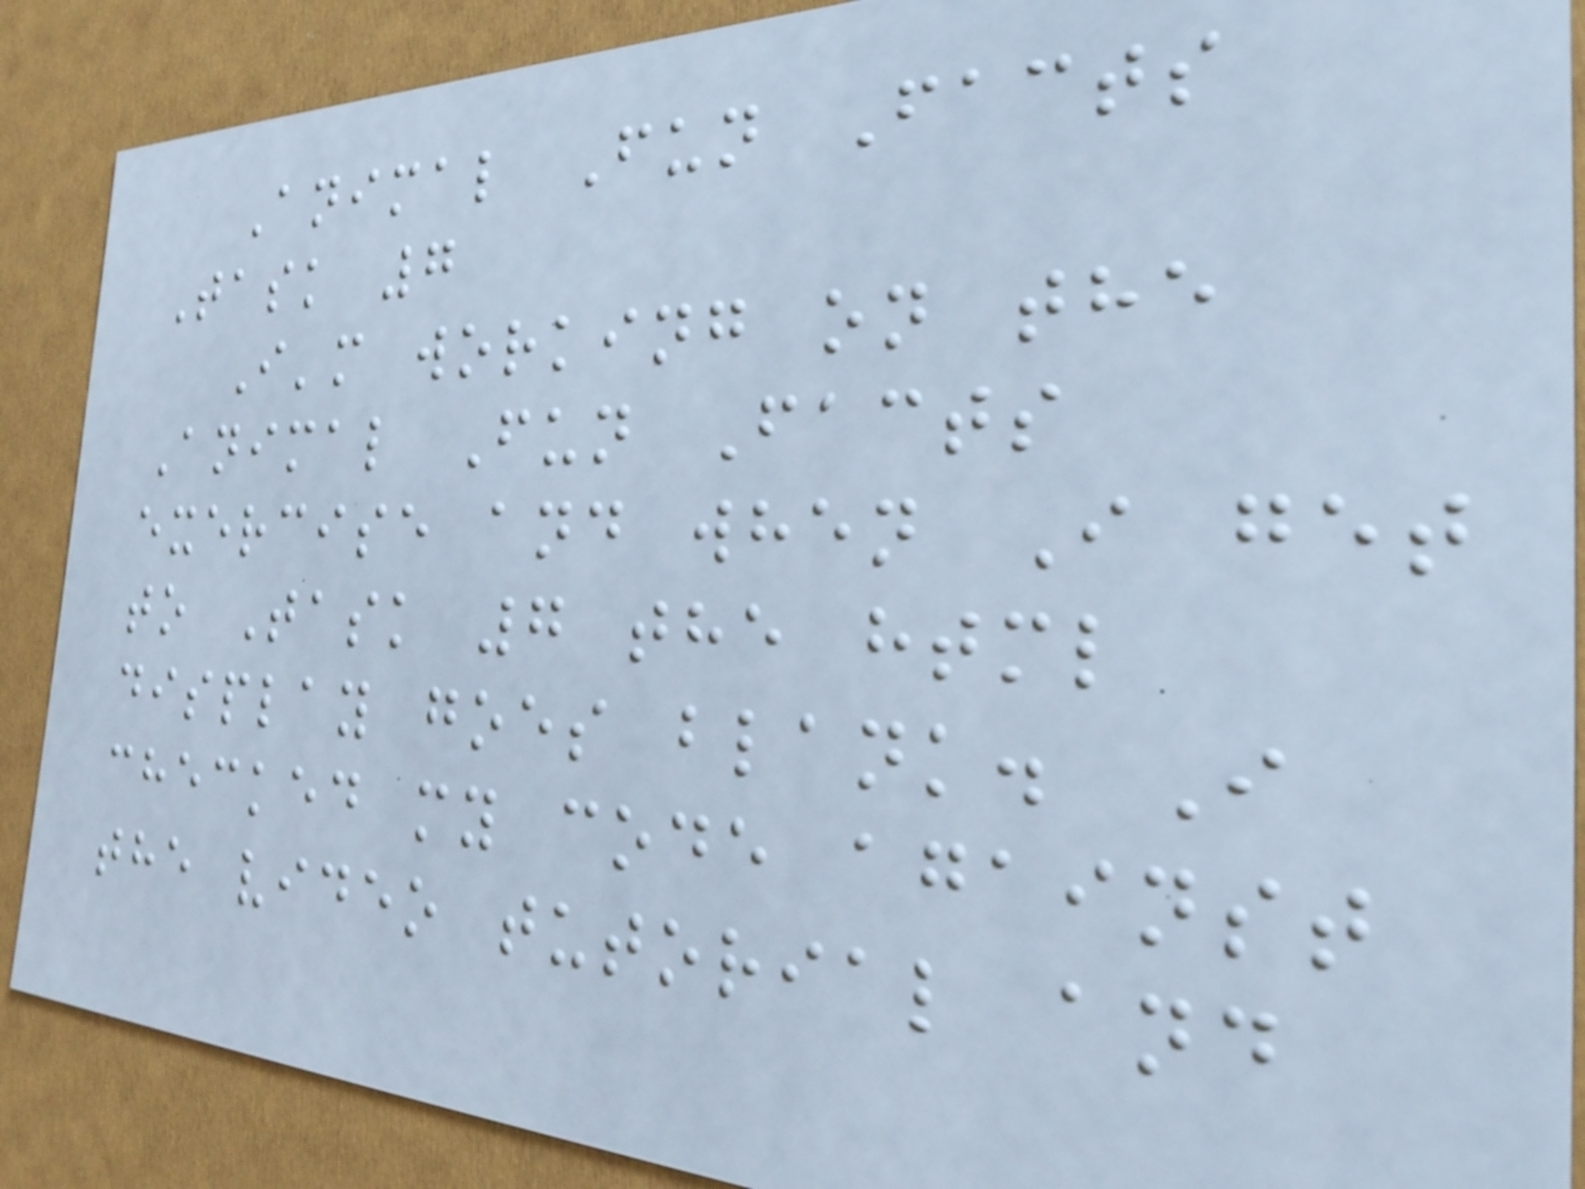Animal Fun Facts
Task 7
I'm working on the
Animal Fun Facts
exercise and when I get
to Task 7 the html
display goes blank. I
checked my code against
the video tutorial and
